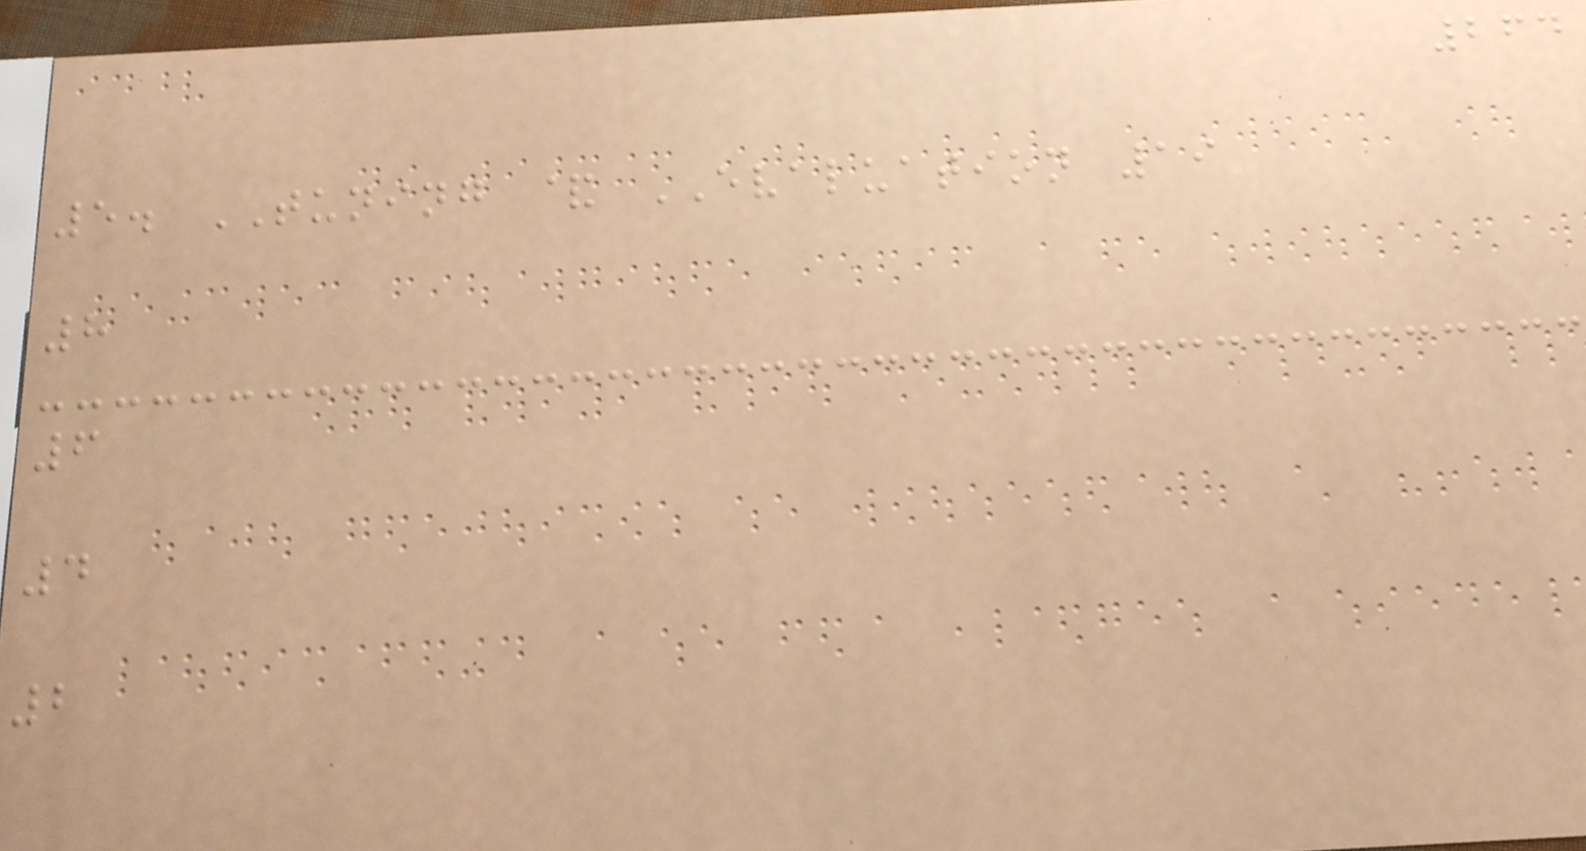264
5. TUNING & EVALUATION 19
8
6
4
2
